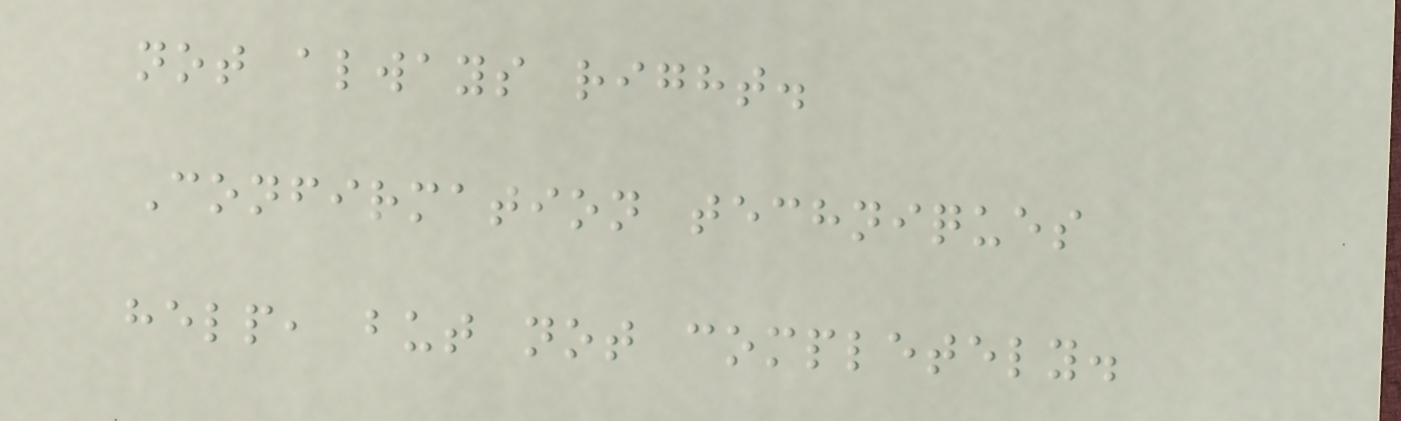not always right.
Confirmation techniques
help, but not completely.
